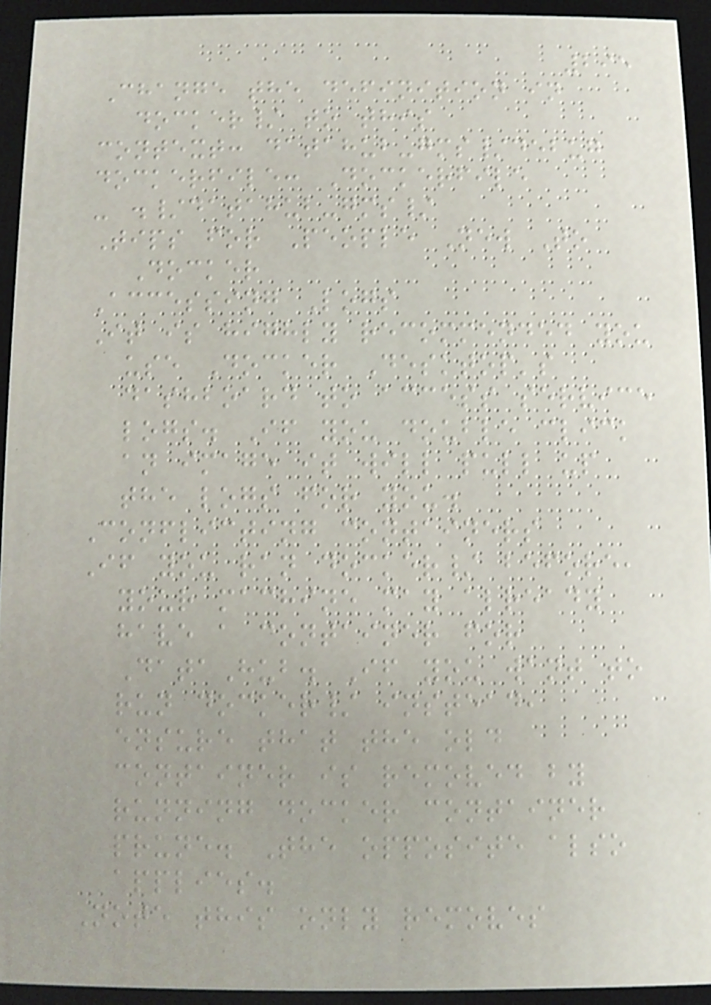295
Change the definition in
docker/ to this
context: datahub-gms/debug
dockerfile: Dockerfile
- ./datahub-gms/
Tips for People New To
Docker
Accessing Logs
It is highly recommended you
use Docker Desktop's
dashboard to access service
logs. If you double click
an image it will pull up
the logs for you.
Conflicting containers
If you ran docker/ before,
your machine may already
have a container for
DataHub. If you want to
run docker/ instead,
ensure that the old
container is removed by
running docker container
prune. The opposite also
applies.
Note this only removes
